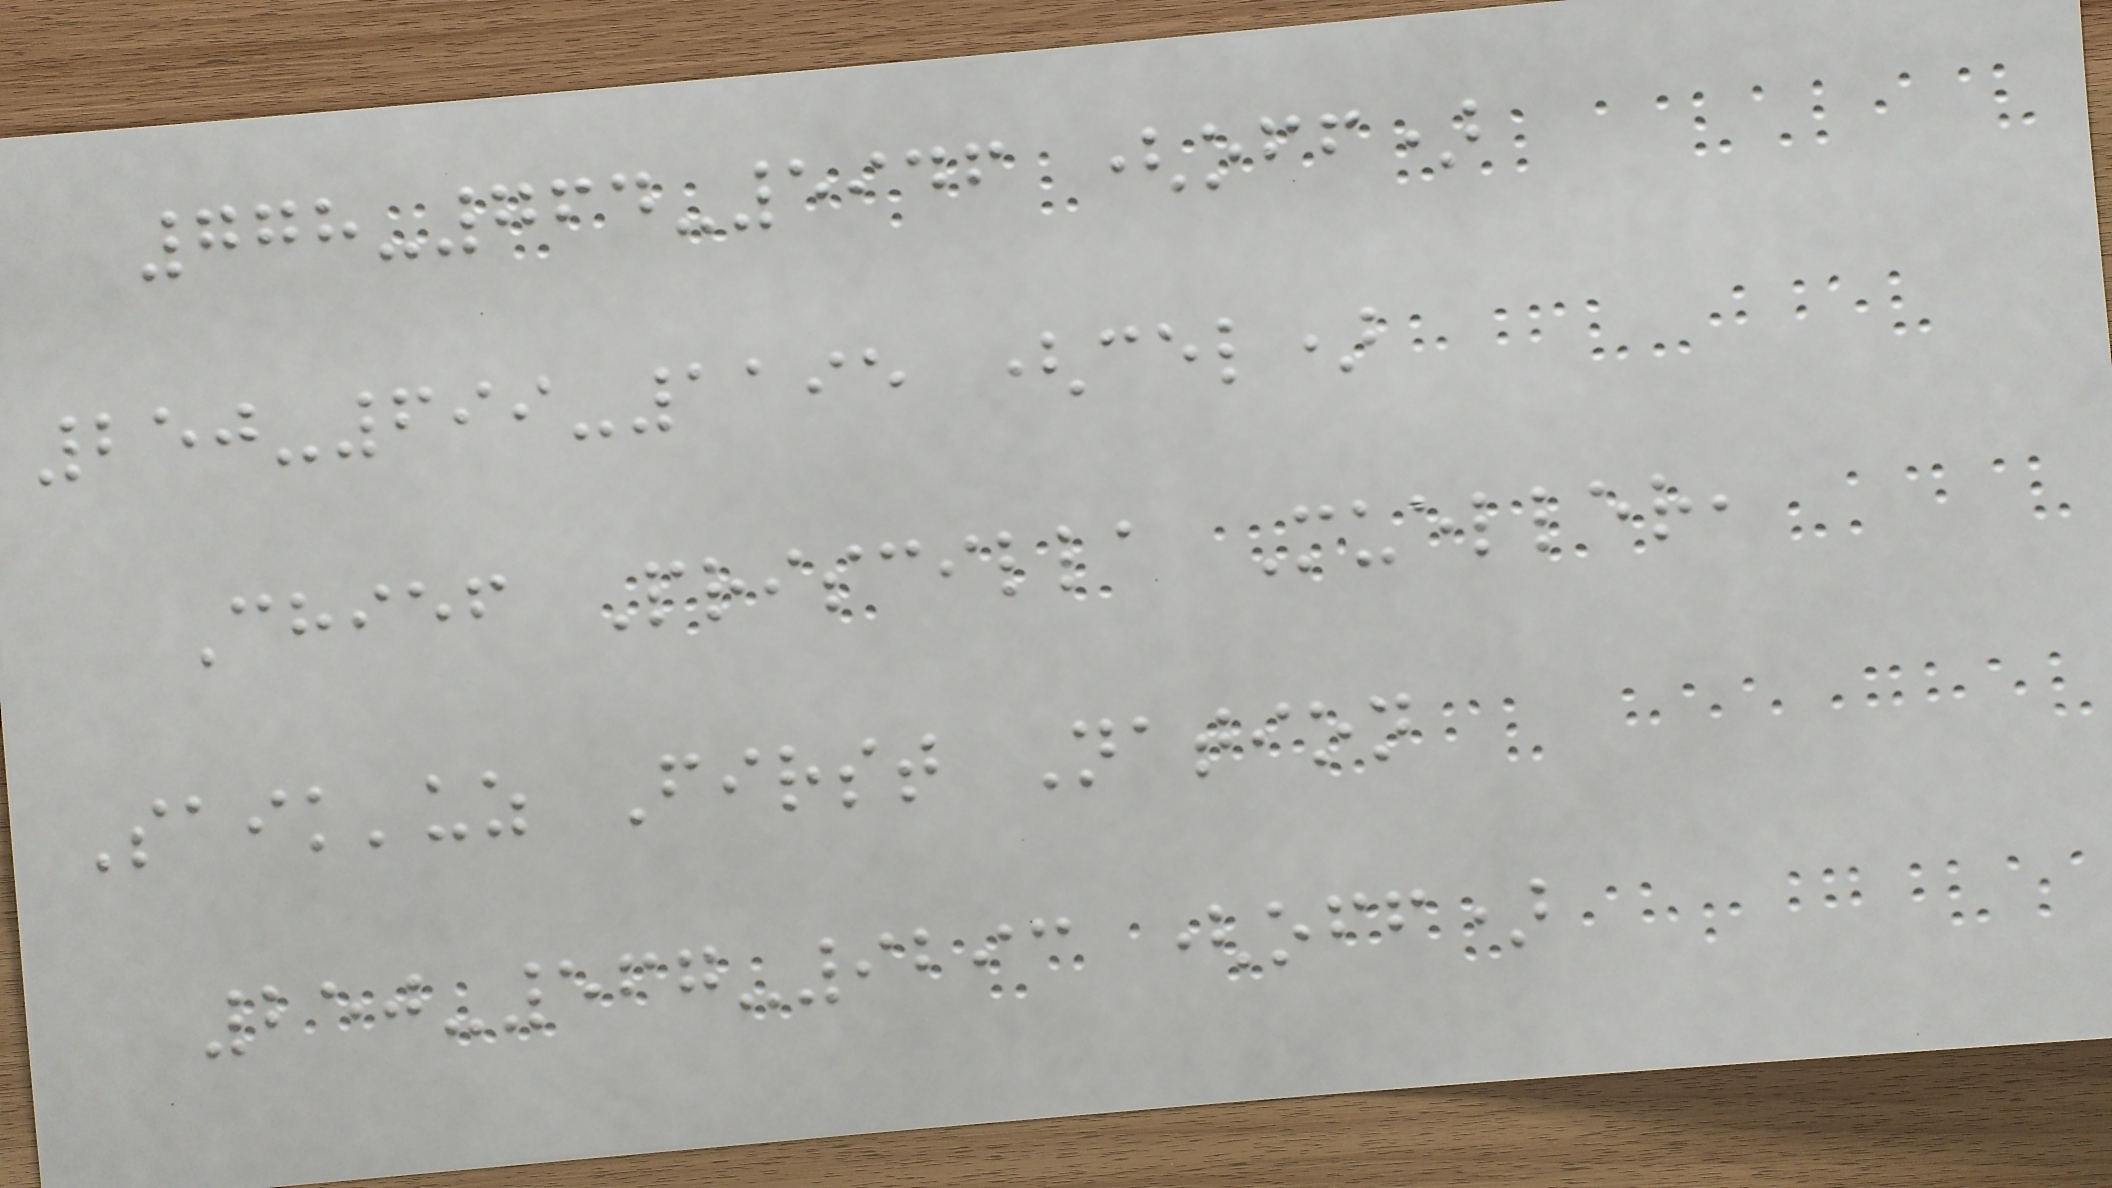778-764-5946 (off)
250-699-1195 (cel)
Chief Priscilla Mueller,
Saik'uz First Nation
250-567-9293 (off)
